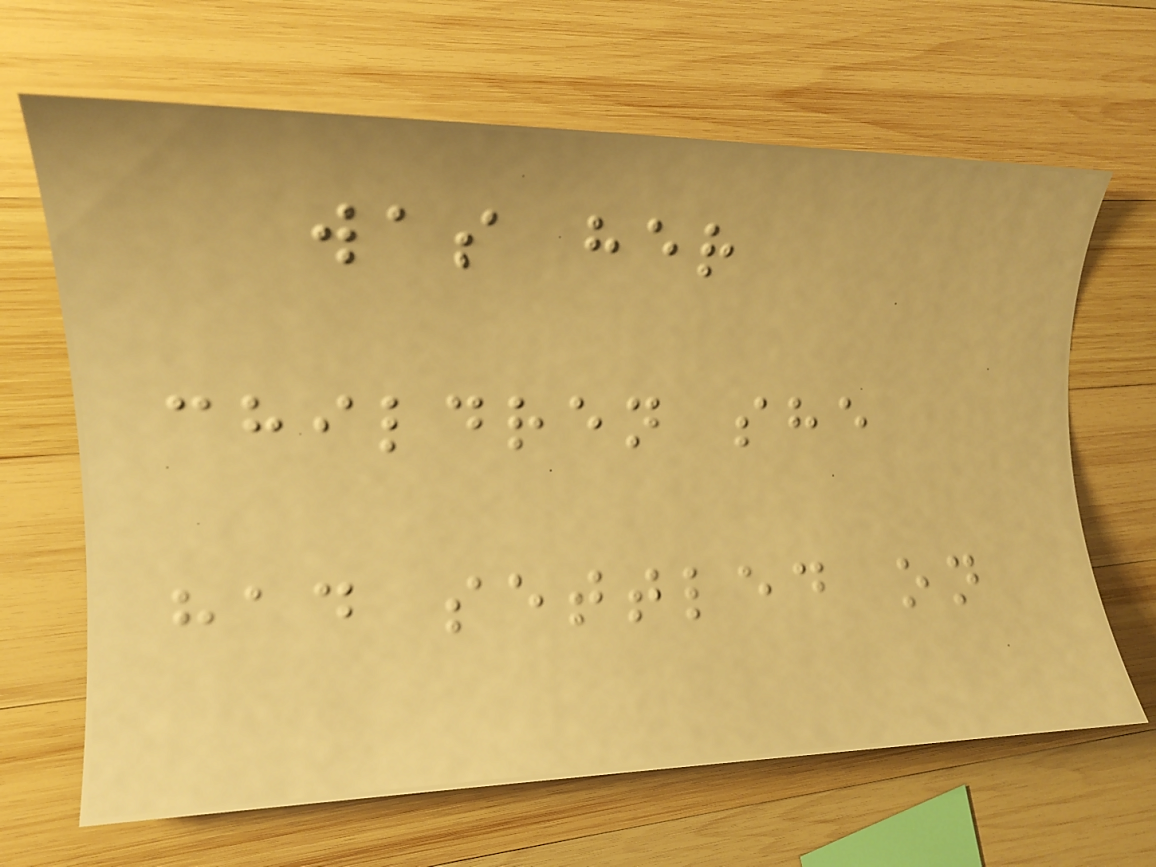was her
children she
had settled on
